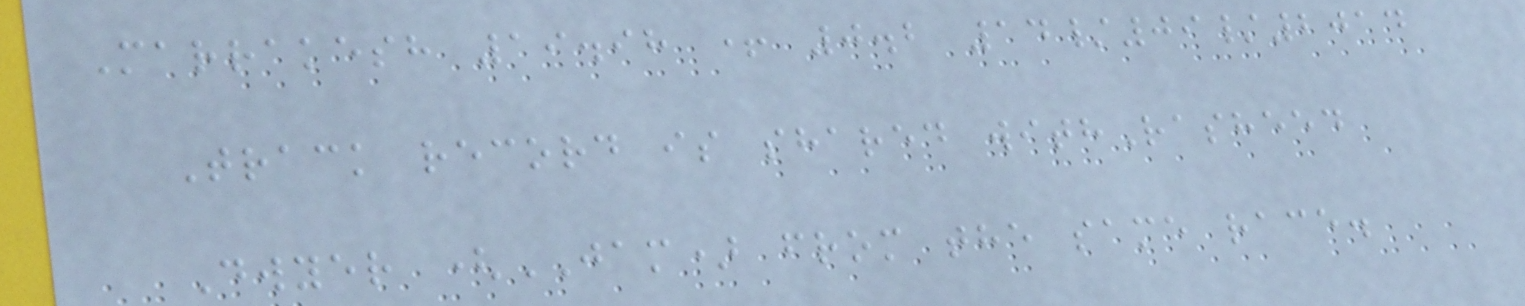Marrakesh 19.98 + 0.2 14/09/2014
Track record is shared withRasheed
Dwyer (JAM) from the same race.
